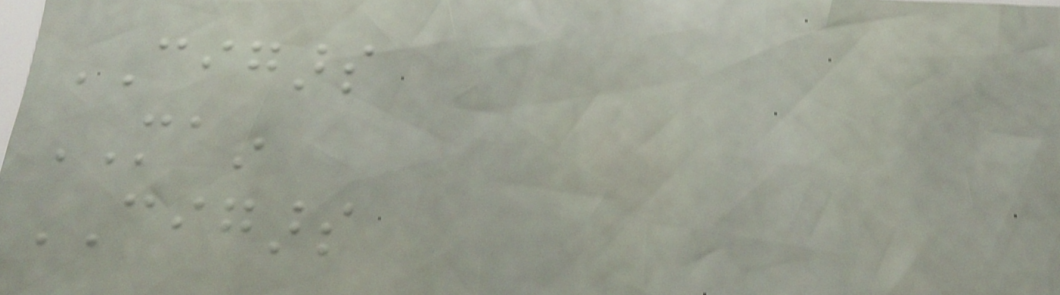CIGARS
MAIN
CIGARS
